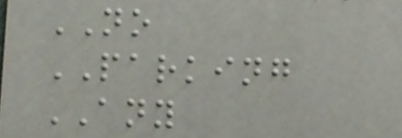NO
PARKING
ANY
